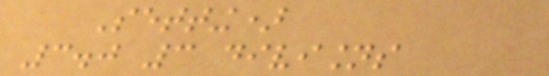Setting)
3.0 3 divisions
